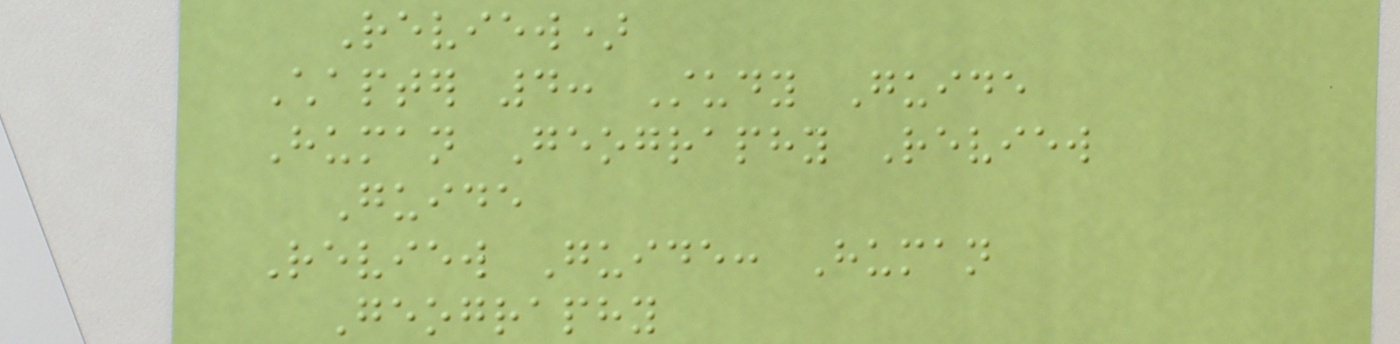Review)
Chapter 4: Study Guide
Human Geography Review
Guide
Review Guide: Human
Geography
